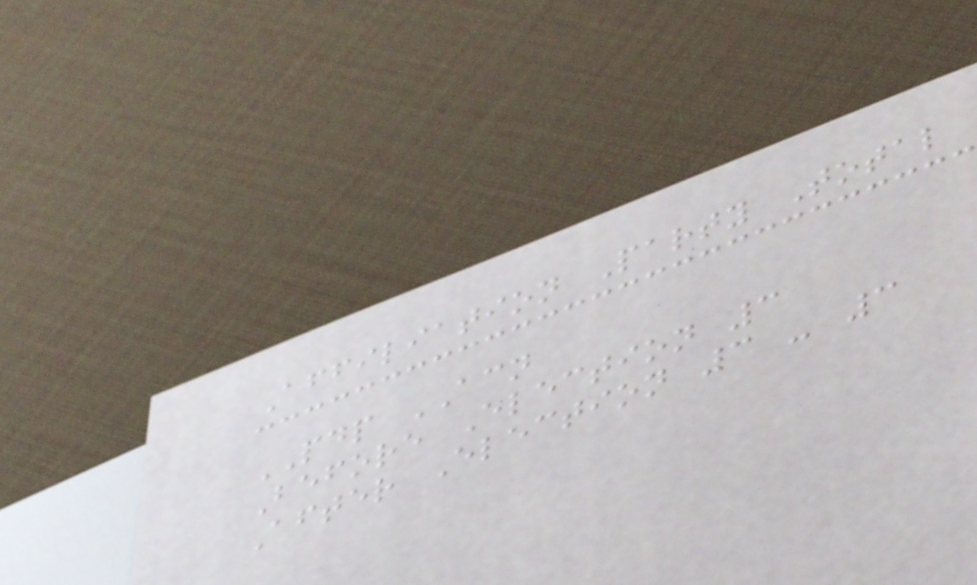Affiliation Party Total
PDP ACN
Before Election 3
After Election 3 - 3
